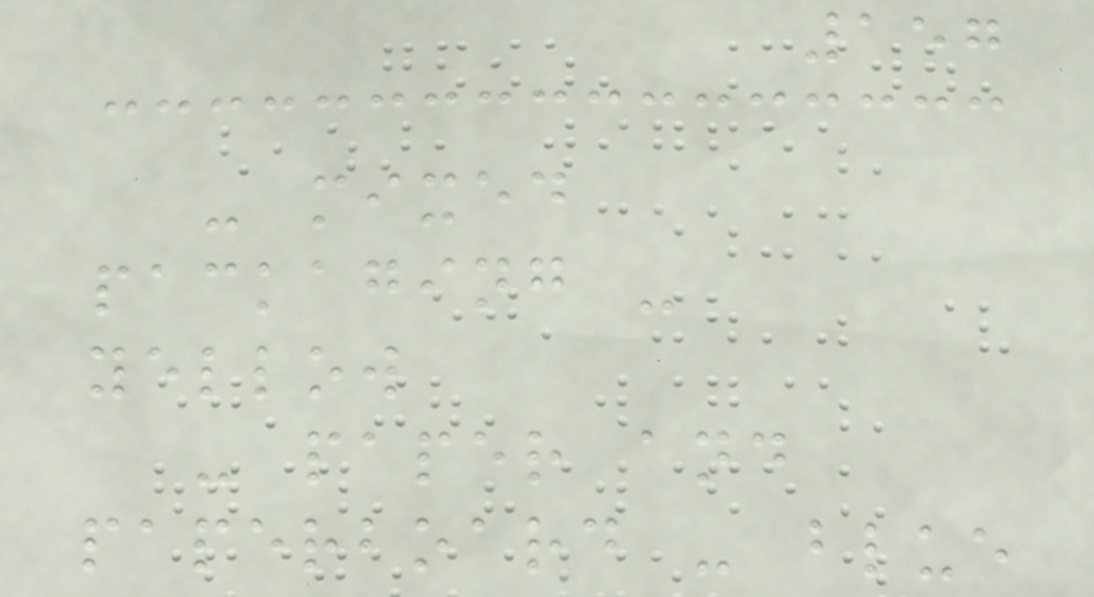157
- mixed
packaging -
yellow
- paper and
paperboard - blue
